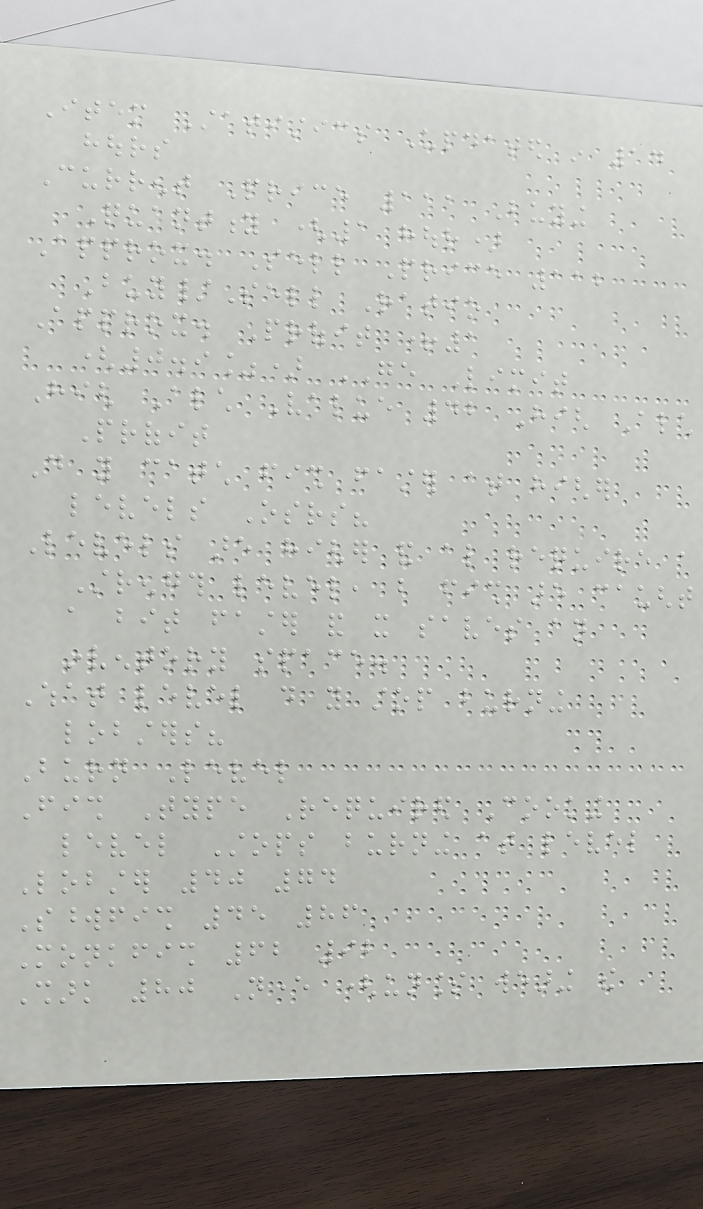Item Statistics Updated in 14
hours
Current Price 111 Buying
Quantity (1 hour)
Approx. Sell Price 112
Buy/Sell Ratio
Approx. Profit +1
(0.9%) GE Limit
High Alch Value 42 High Alch
Profit
Do you catch fish faster at higher
levels Osrs?
Levels are higher and also require a
Strength level, but fish are caught
a bit faster and it saves an
inventory space.
What level do you stop burning
lobsters?
Burn Level
Fish Type Required Cooking
level Stops burning at level
Lobster 40 74
Swordfish 45 86
Monkfish 62 92
Shark 80 Never (unless wearing the
